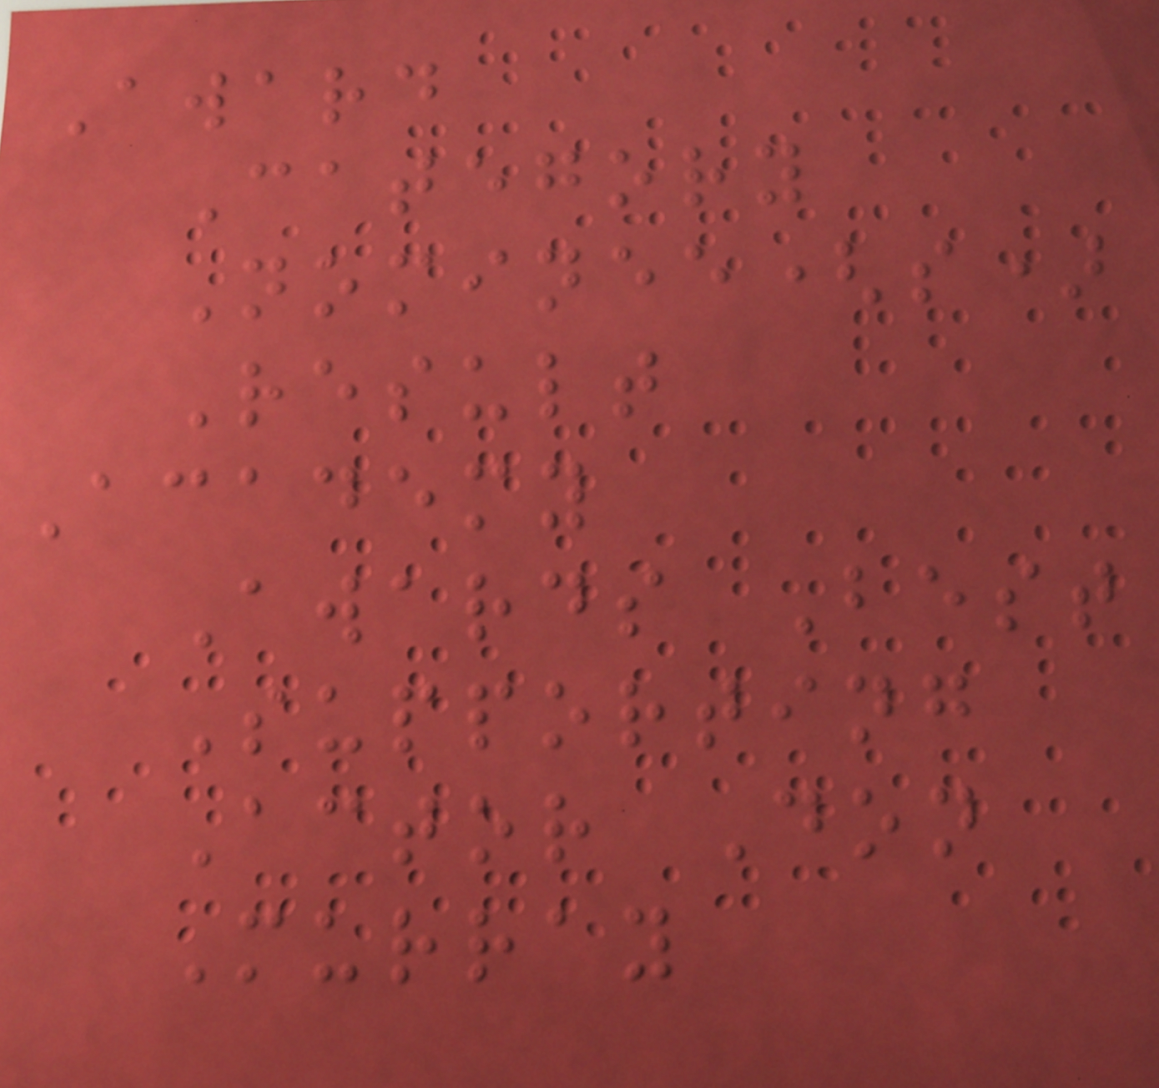Award
Category
Nominee(s)
Result
Academy
Awards Best
Supporting
Actor Don
Murray
